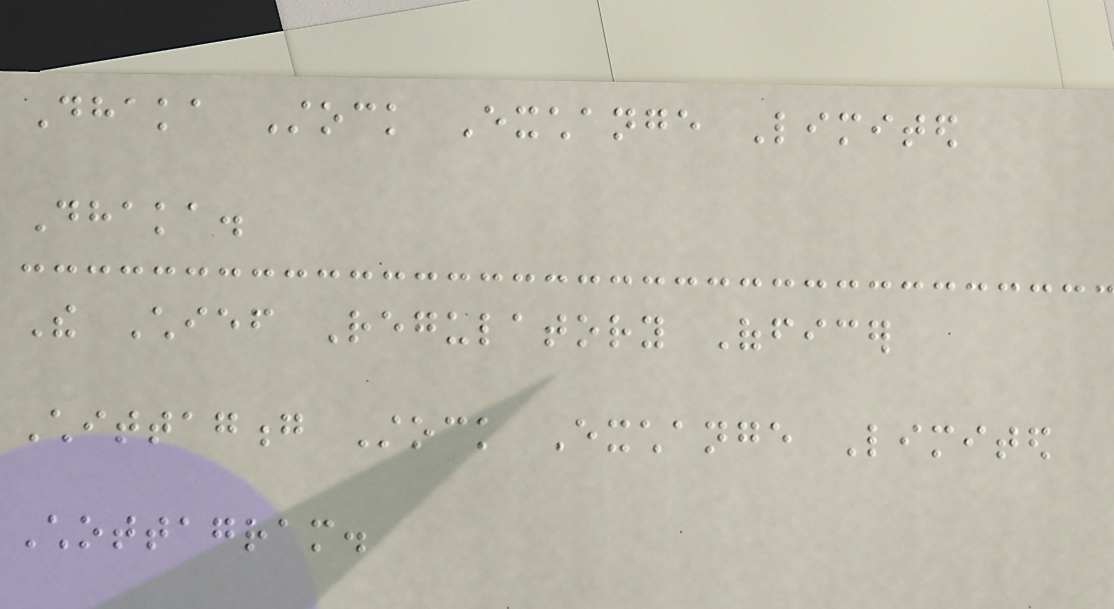Dhaka Stock Exchange Limited
Dhaka.
The Chief Regulatory Officer
Chittagong Stock Exchange Limited
Chottagram.
